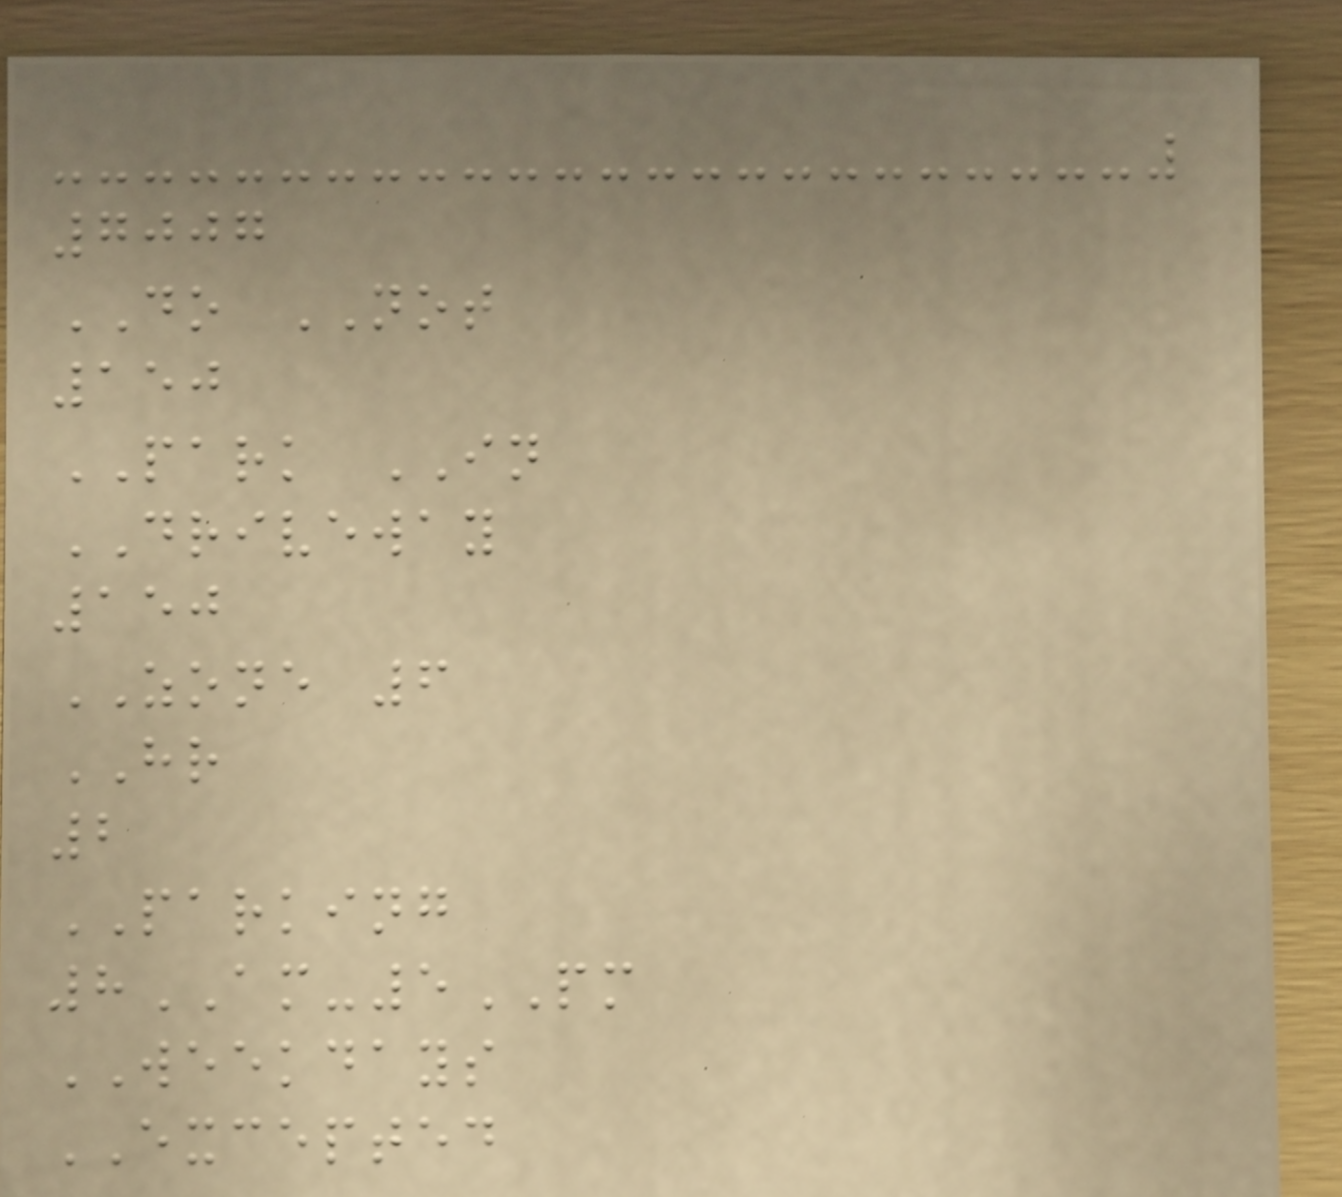7007
DO NOT
150
PARK IN
DRIVEWAY
150
ZONE 6
HR
2
PARKING
8AM-5PM
WEEKDAYS
EXCEPTED
